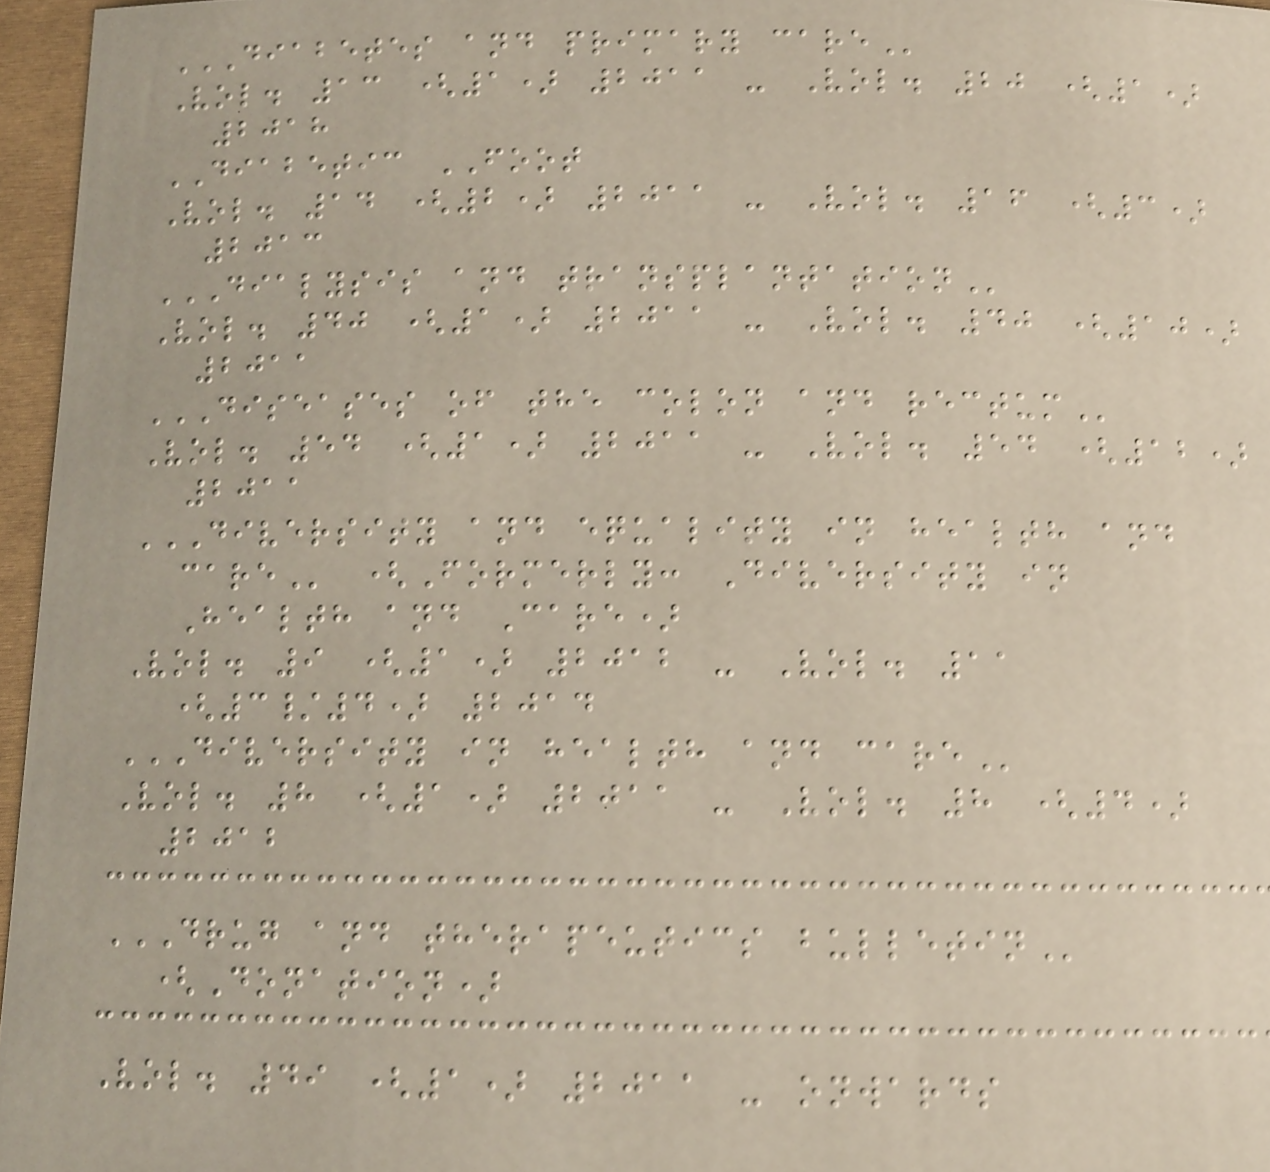DIABETES AND PRIMARY CARE
Vol. 13 (1) 2011 - Vol. 20 (1)
2018
DIABETIC FOOT
Vol. 14 (2) 2011 - Vol. 16 (3)
2013
DIALYSIS AND TRANSPLANTATION
Vol. 40 (1) 2011 - Vol. 40 (10)
2011
DISEASES OF THE COLON AND RECTUM
Vol. 54 (1) 2011 - Vol. 54 (12)
2011
DIVERSITY AND EQUALITY IN HEALTH AND
CARE (Formerly: Diversity in
Health and Care)
Vol. 9 (1) 2012 - Vol. 11
(3/4) 2014
DIVERSITY IN HEALTH AND CARE
Vol. 8 (1) 2011 - Vol. 8 (4)
2012
DRUG AND THERAPEUTICS BULLETIN
(Donation)
Vol. 49 (1) 2011 - onwards
